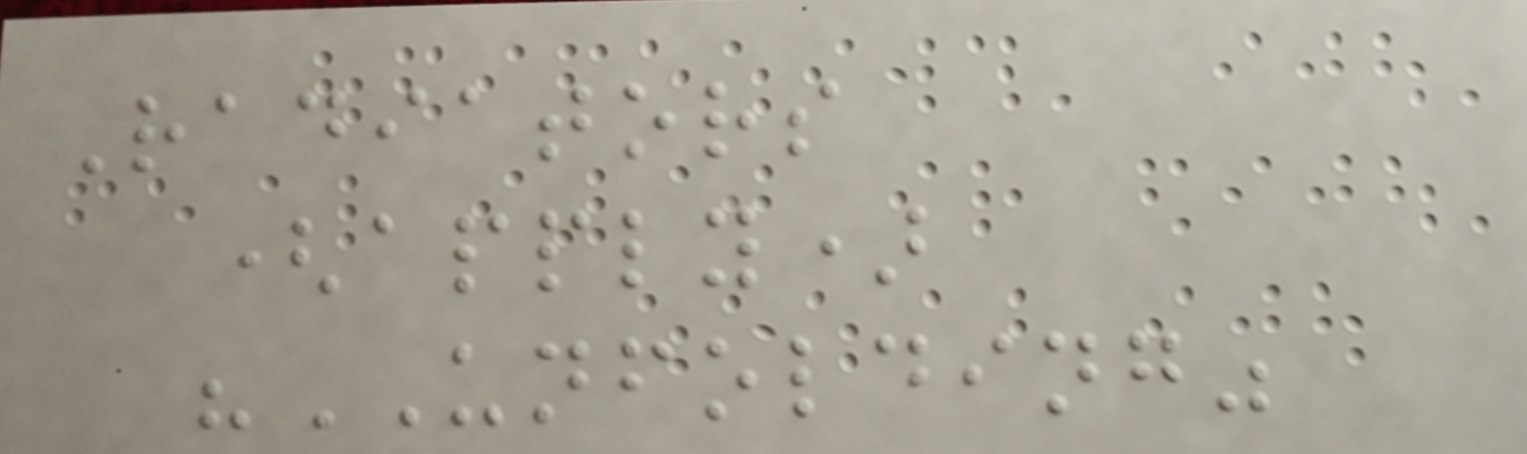Radiators
(apply)
"UNFOLDING"
